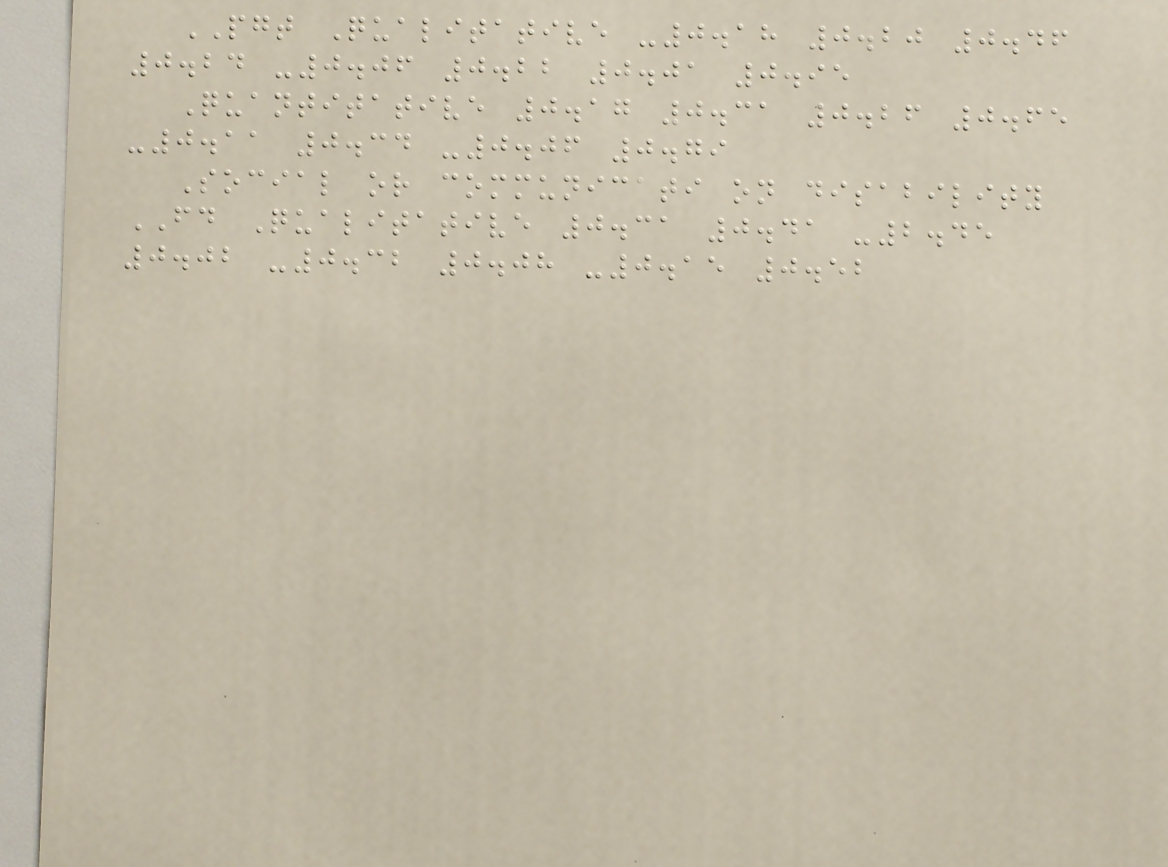PGT Qualitative -0.18 0.20 0.46
0.24 -0.06 0.22 0.01 0.95
Quantitative 0.17 0.31 0.26 0.65
-0.11 0.34 -0.06 0.79
Social or communicati on disability
FD Qualitative 0.31 0.41 -2.45
0.02 -0.32 0.08 -0.15 0.52
